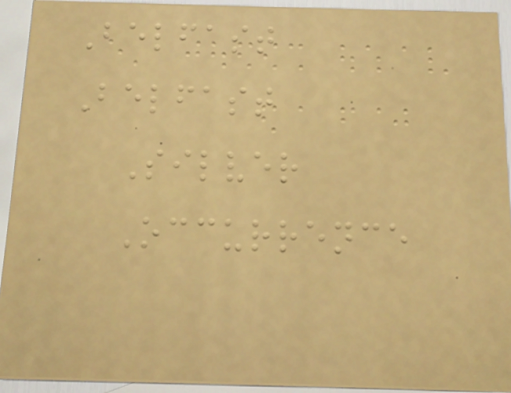Belfast
Belfast
Silver
Occurrence
